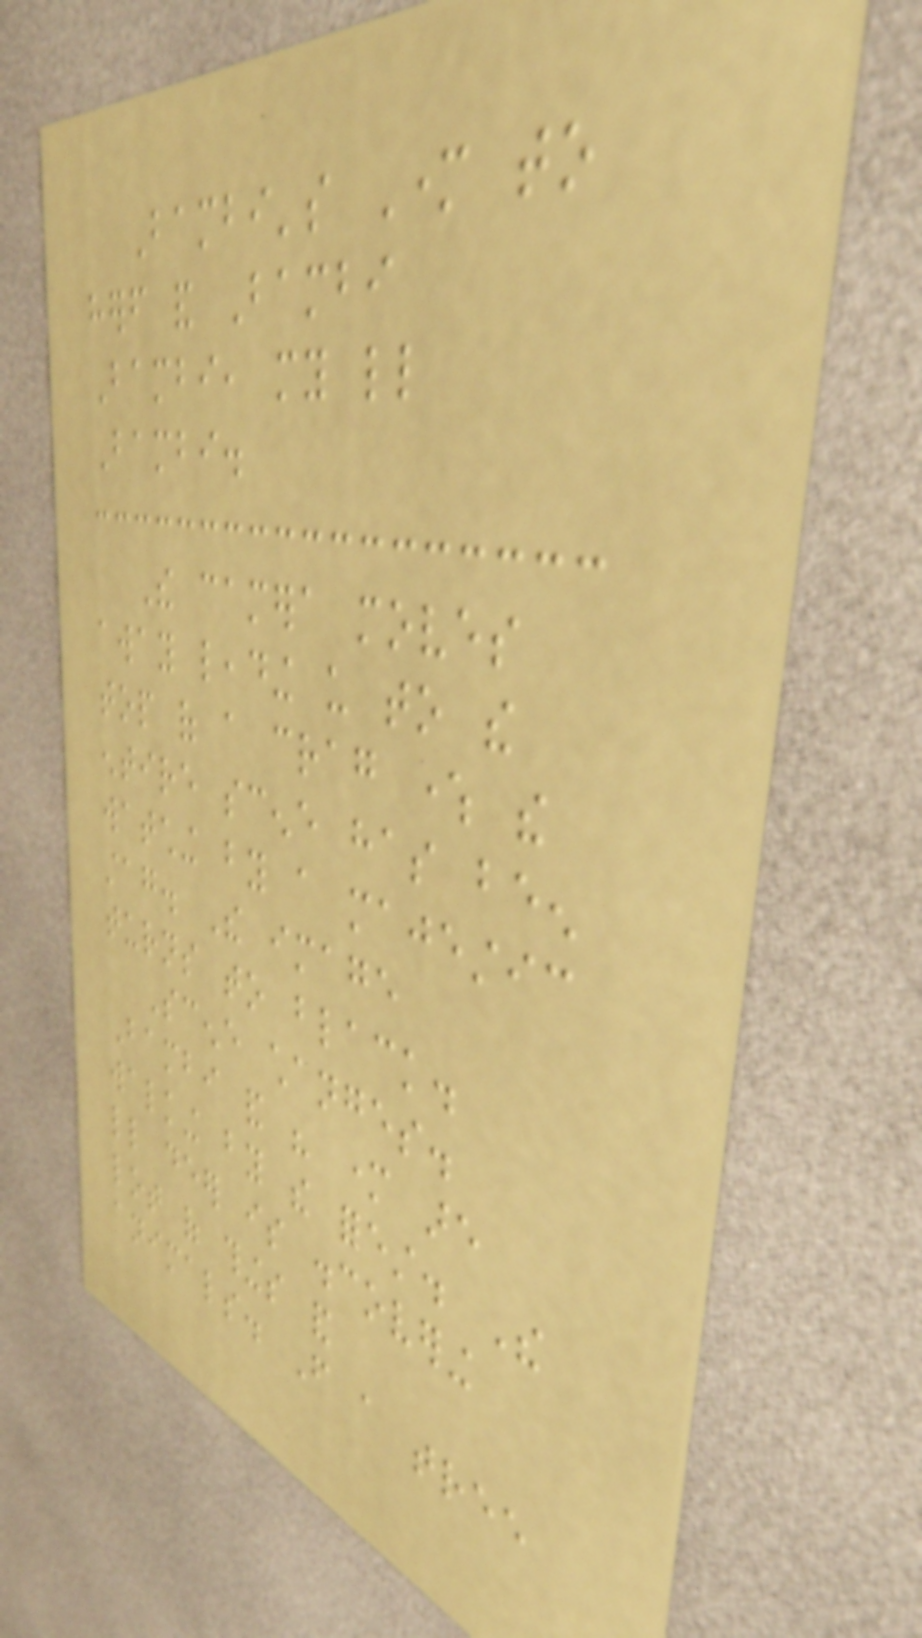Bambi's Mother to
herself and Bambi
Bambi, my little
Bambi.
The camera moves
away leading us to the
top of a crag where the
entire scene has been
watching by a majestic
stag. The image
turns to black.
Scene changes.
Bambi and his mother are
walking by the forest. The
little deer is discovering
lot of things and
animals. From a tree
